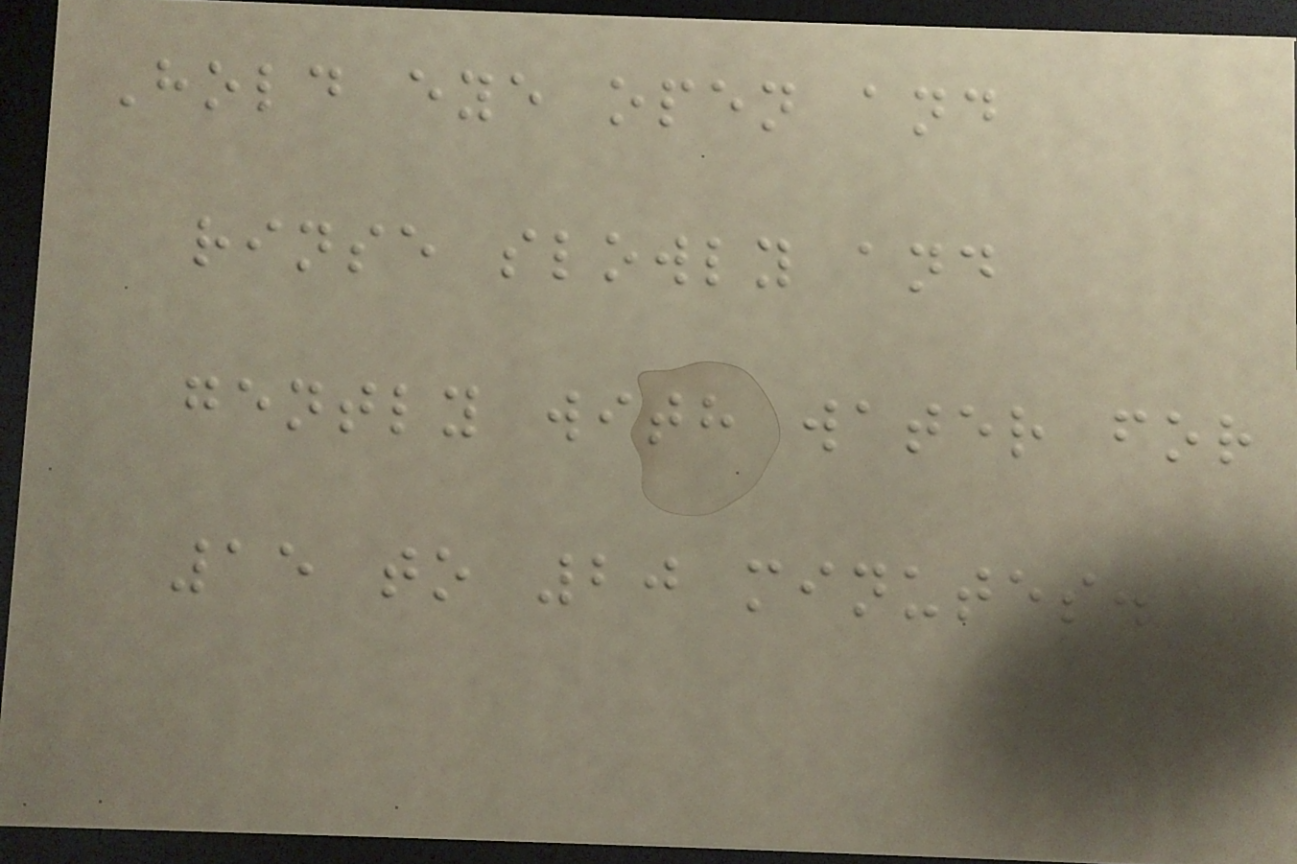Hold eye open and
rinse slowly and
gently with water for
15 to 20 minutes.
